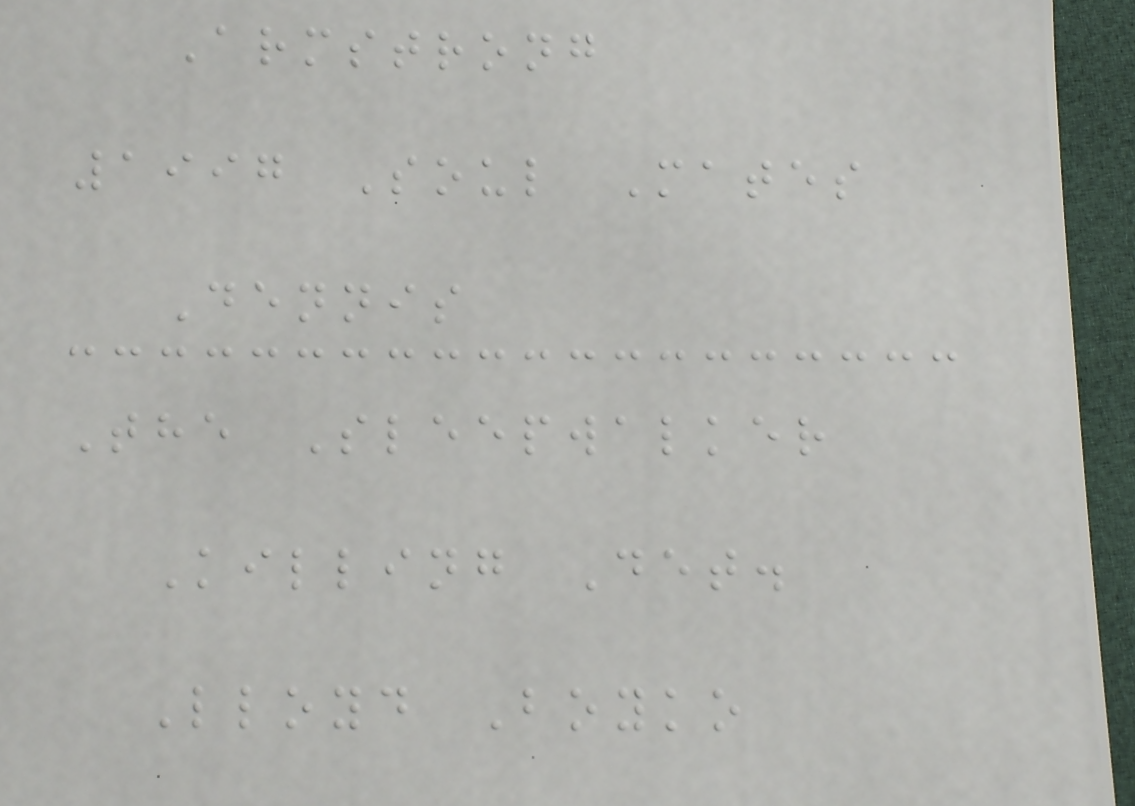Armstrong
1997 Soul Mates
Dennis
The Sleepwalker
Killing Det.
Lloyd Boyko
